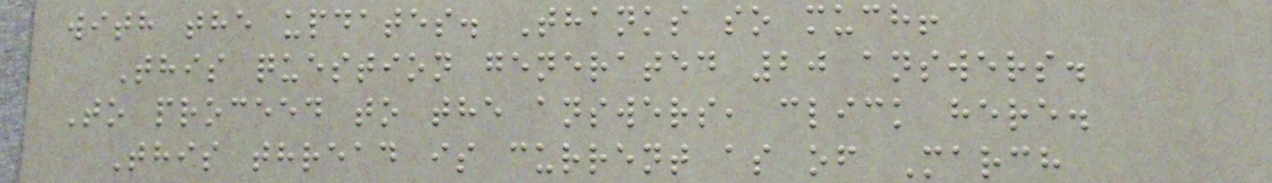with the updates. Thanks so much!
This question generated 20 answers.
To proceed to the answers, click here.
This thread is current as of March
